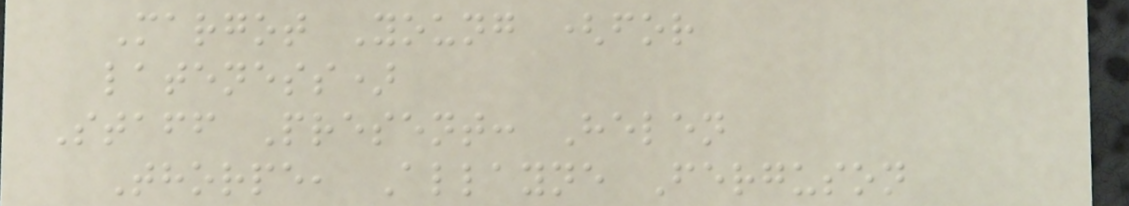Margot Young (for
lateness)
Staff Present: Helen
Thorpe, Allayne Ferguson
